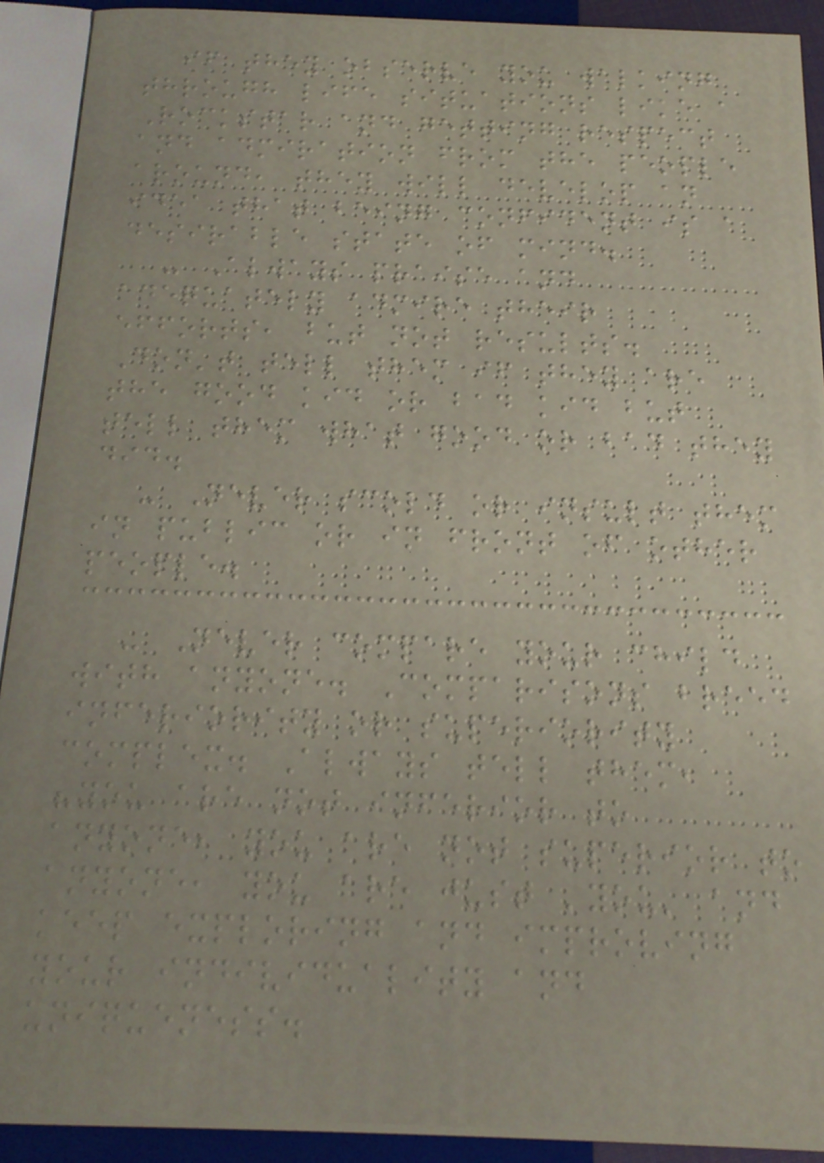if they observe you walking
through life situations like a
Rockstar and getting respect
and admiration from the people
around, they will develop an
idea that being confident is a
desirable state of mind.
- Always praise and
adequately admire their
efforts, but not results.
Don't tell them if they are
the good kid or bad kid but
tell them what good or bad they
did.
- Never scold or insult them
in public or in front of other
people.
- Never compare your child
with anyone. Comparisons breed
inferiority or superiority
complex. Always tell them,
"you are not inferior to
anyone, you are not superior to
anyone, you are just 'you' and
keep exploring and improving
your individuality and
uniqueness.
